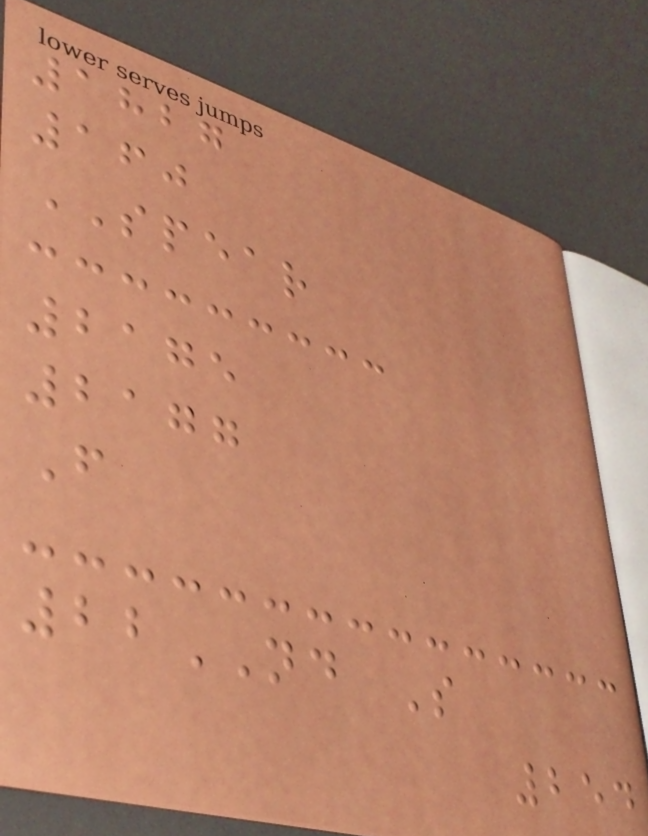1827
160
SPEAR
2175
2177
F
22ND S
254
